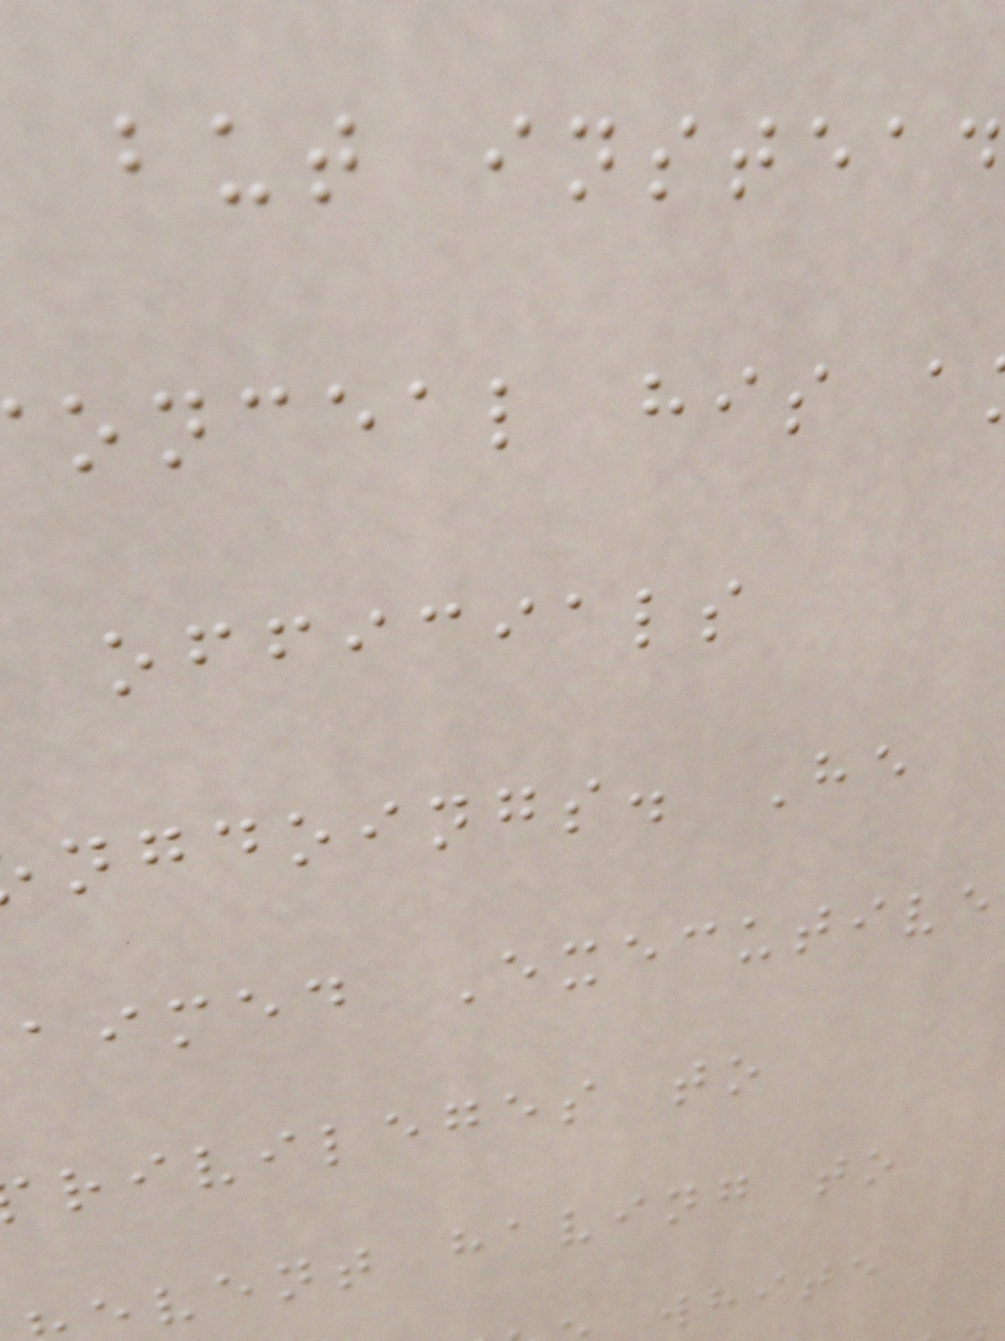but instead
onceal his a
officials
ngdoings. He
aimed Executive
rivileges to
event having to
white
